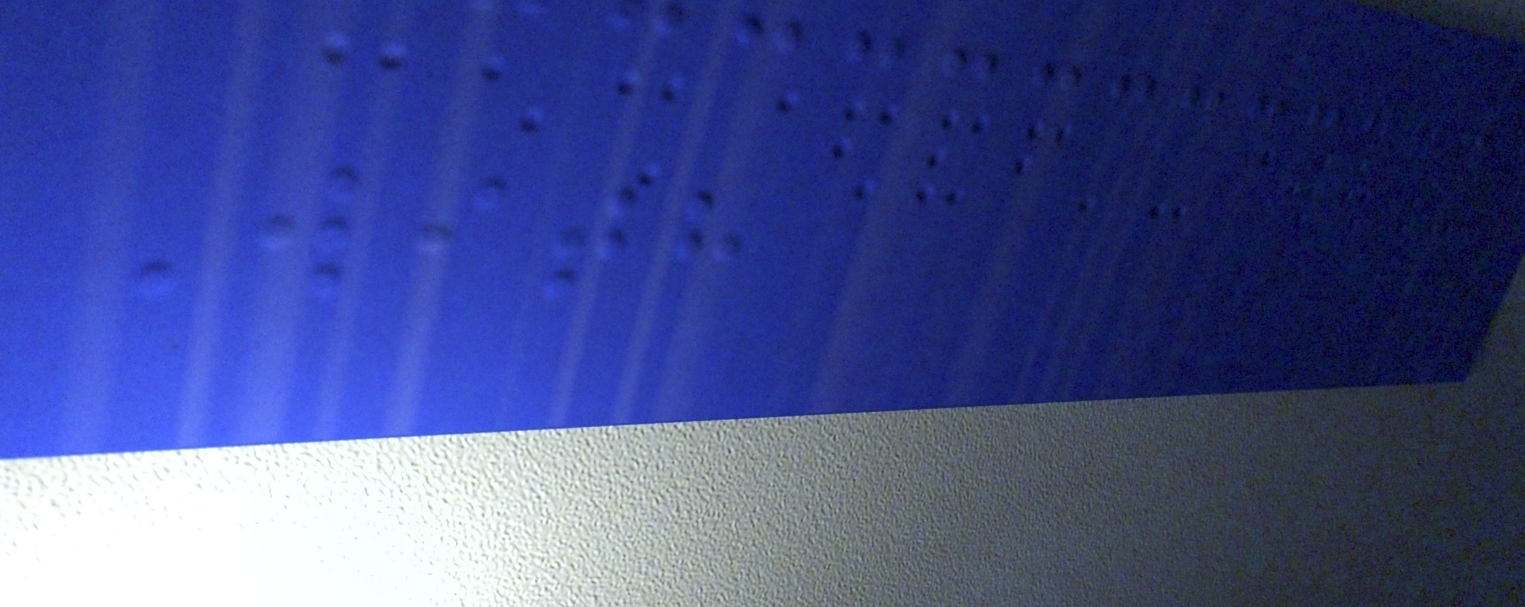With
